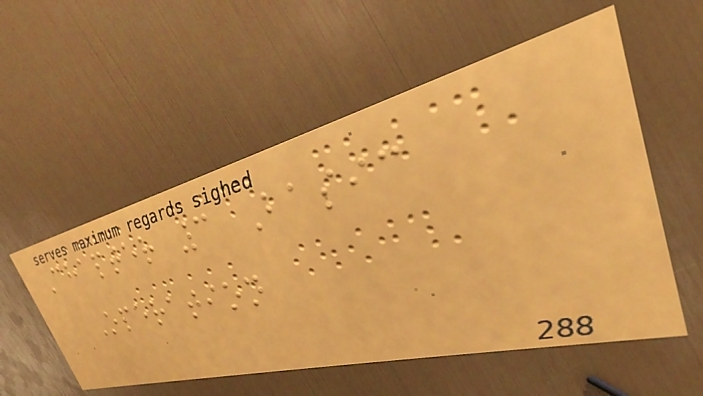Chapter 3 Basic
Operation
